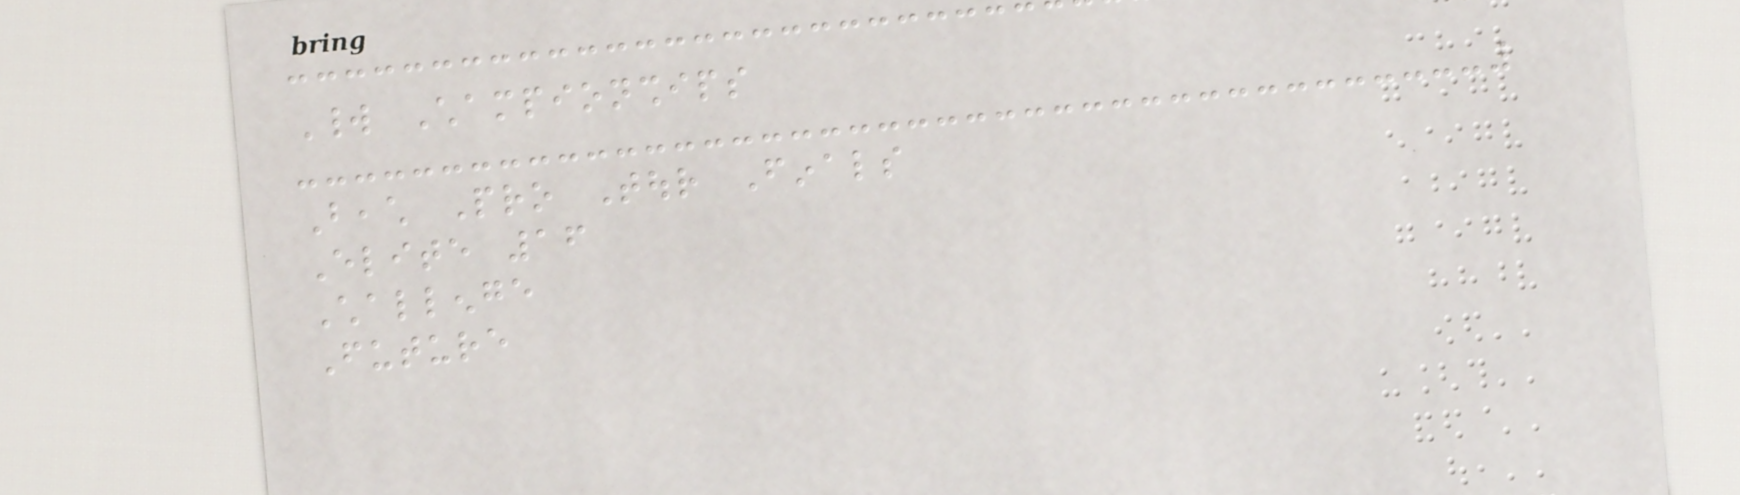World Championships
Beach Pro Tour Finals
Elite 16
Challenge
Future
